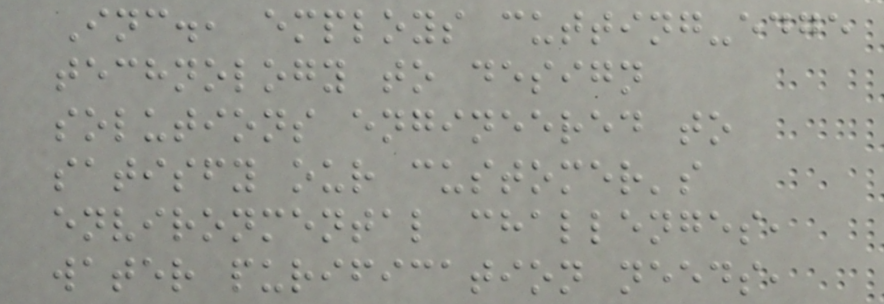Inc., employs cutting-edge
technology to design
solutions engineered to
satisfy our customer's
environmental challenges,
water purification needs,
